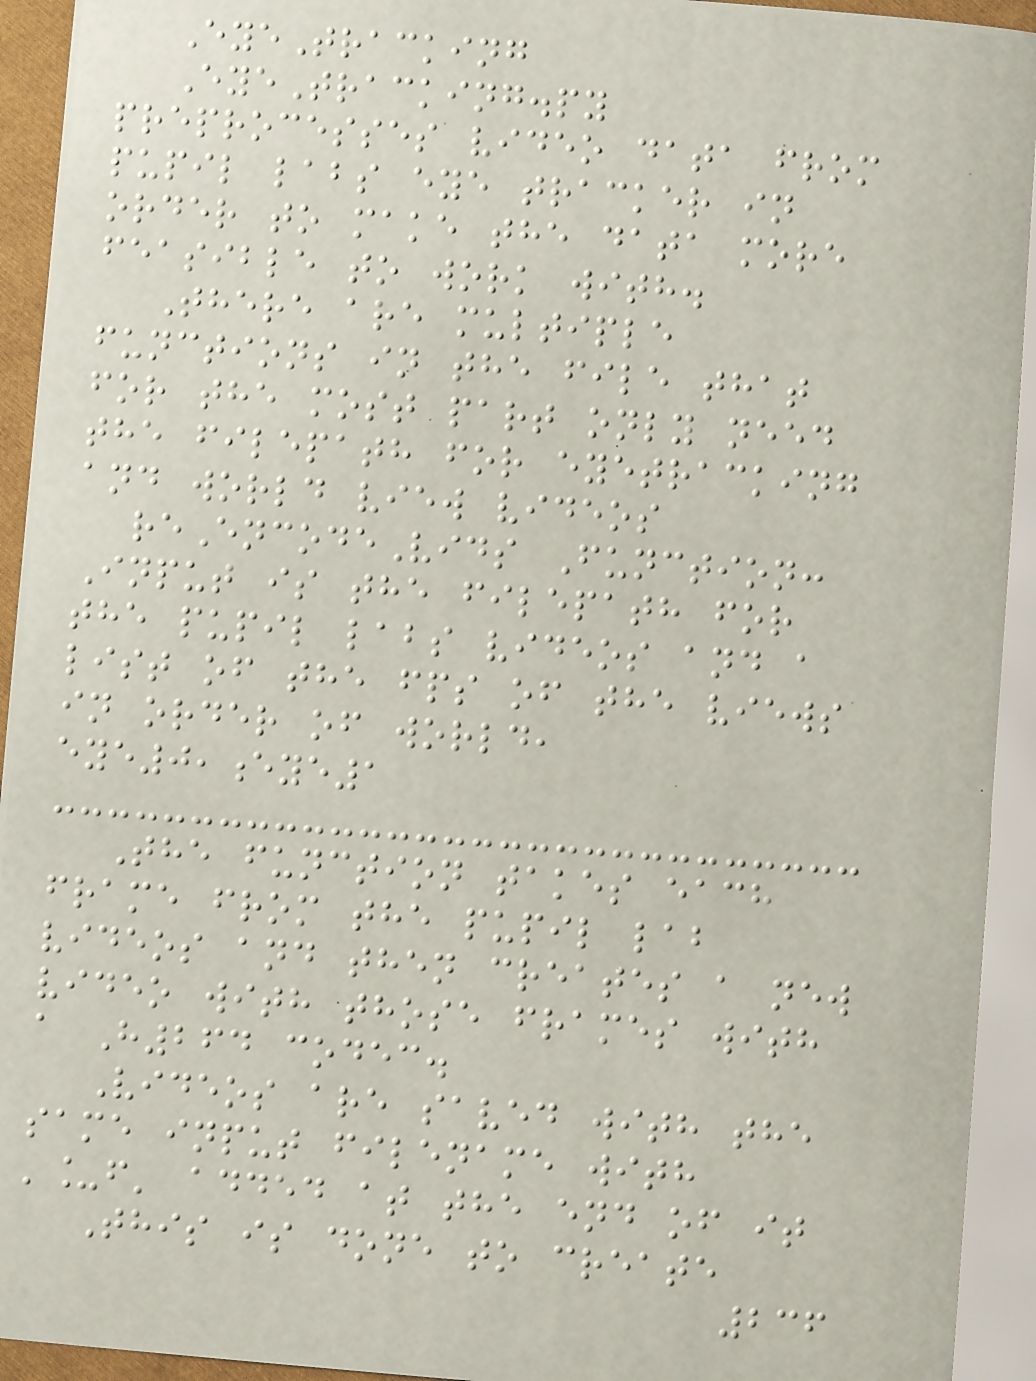EyeTracking
EyeTracking.py
preprocesses video data from
pupil labs eye tracker in
order to make the data more
feasible to work with.
There are multiple
functions in the file that
for the most part only need
the filepath for eyetracking
and world view videos
reEncodeVids Function:
Input is the filepath for
the pupil labs videos and a
list of the fps of the views
in order of world,
eye0,eye1
The function takes each
frame from the pupil lab
videos and then creates a new
video with those frames with
a H264 codec.
Videos are saved with the
same input filename with
'_f' added at the end of it
This is done to create
236
